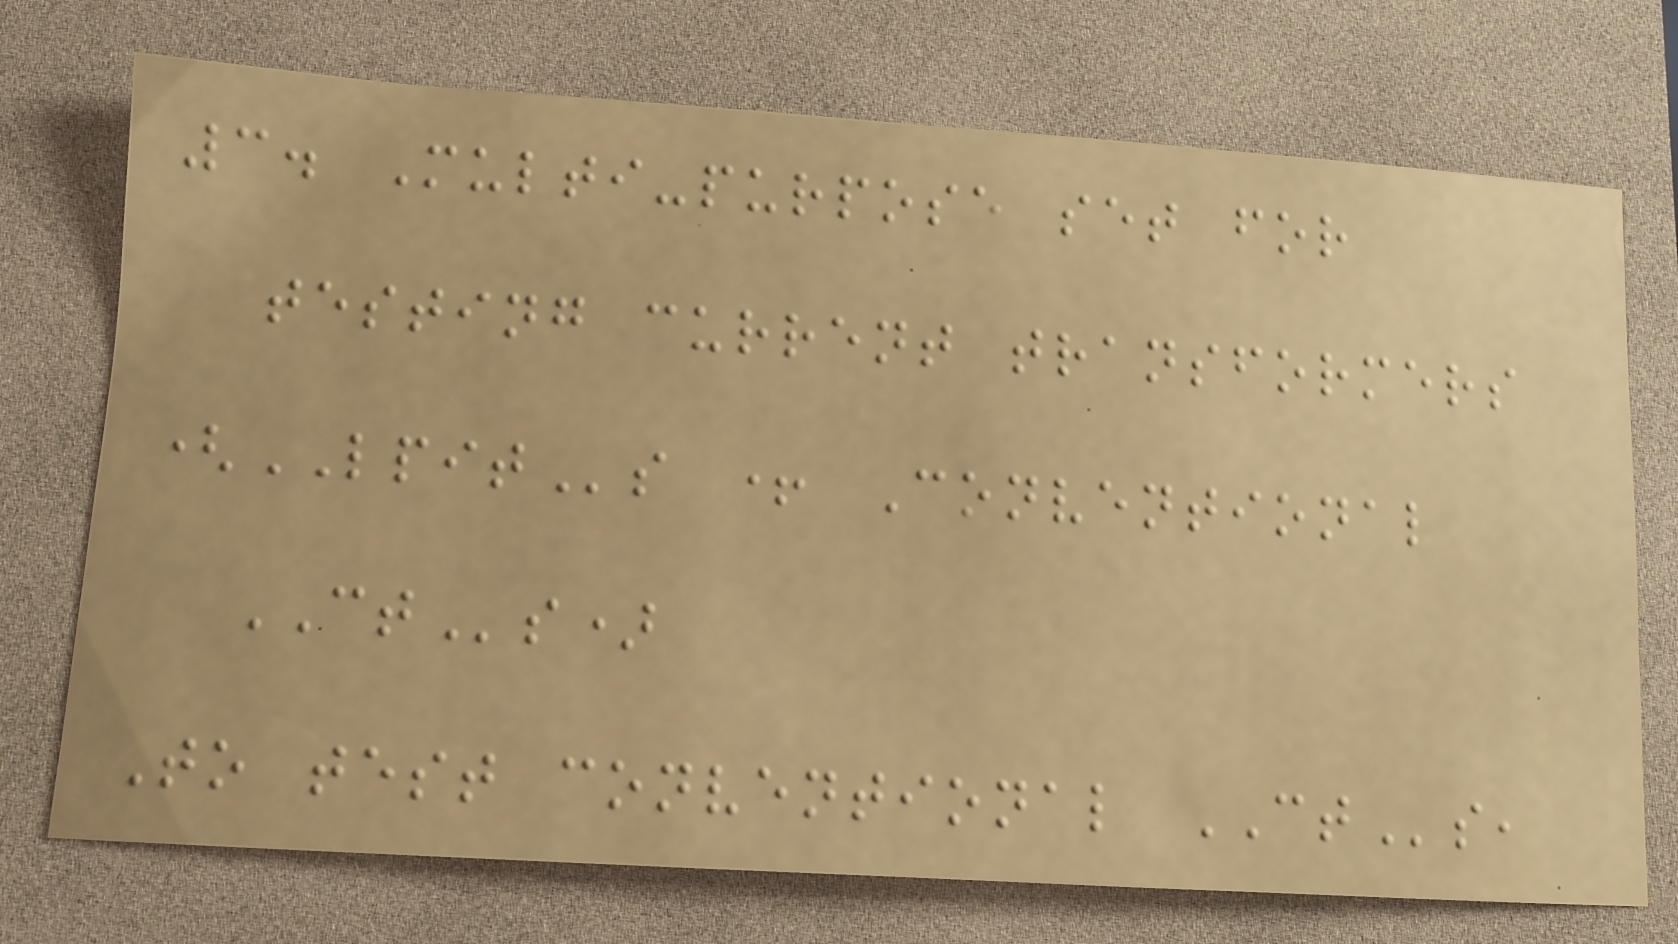3. Multi-purpose set for
testing current transformers
(LPITs + Conventional
CTs)
To test conventional CTs,
